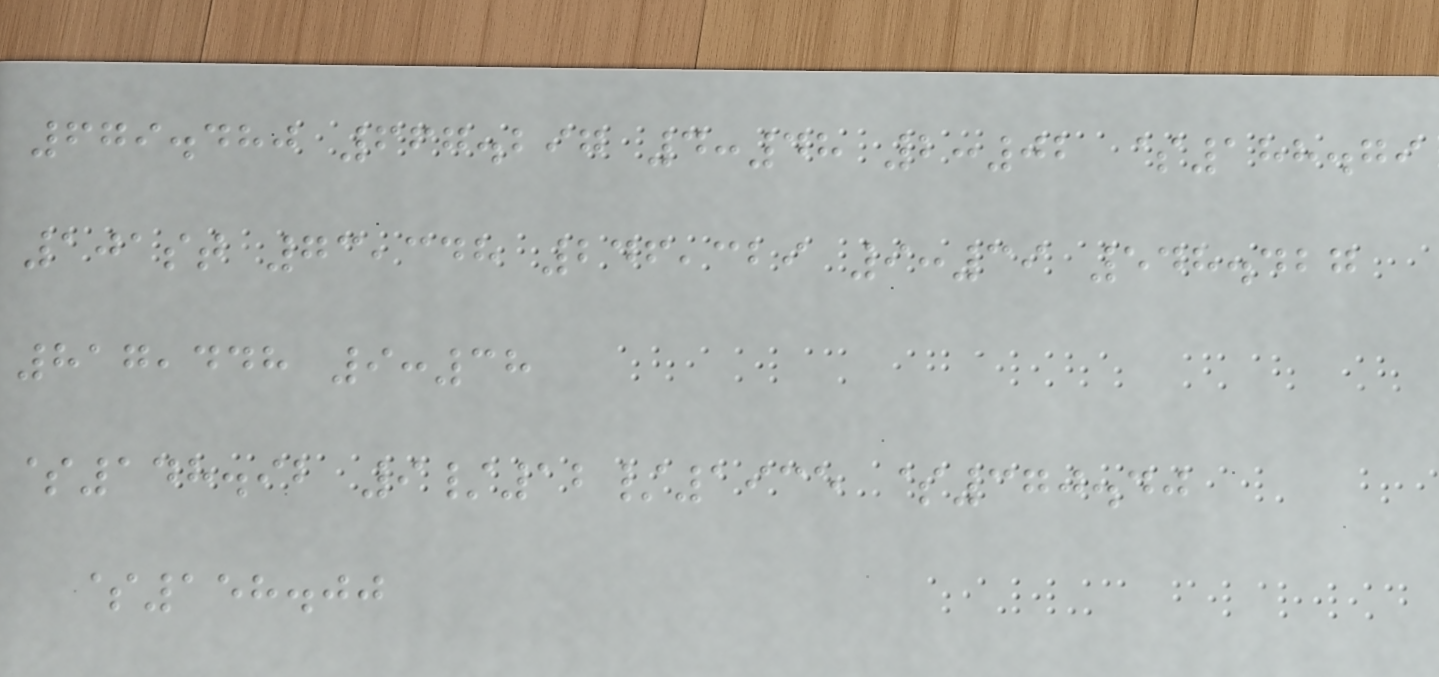679.480 667.297 4:48 2:02 $188.79
101st 73,348 246,329 9:39 548.427
817,448 9:38
$148.92 9/12/1935 $370.40
$158.00
